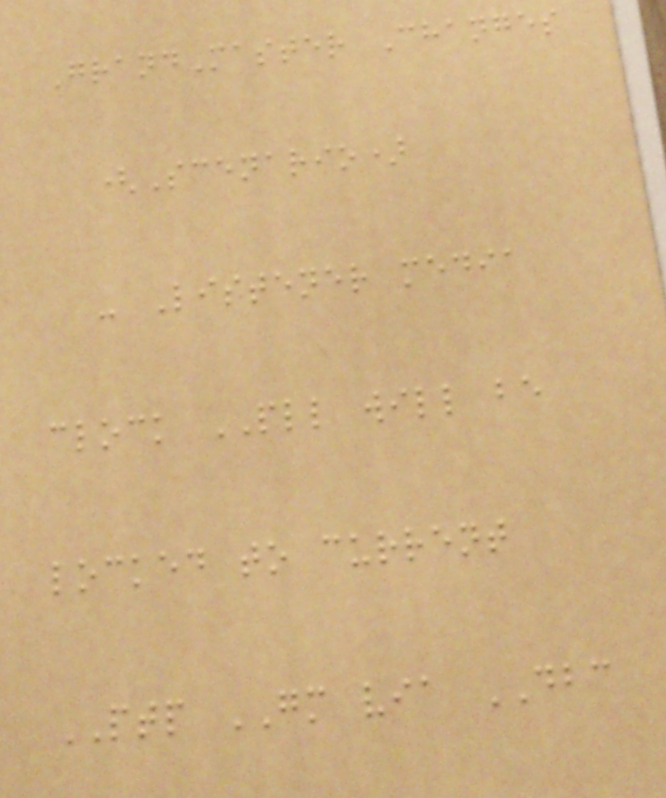GrandMaster Changes
(Scenario)
- Listener media
clock PLL will be
locked to current
PTP GM via DBC
